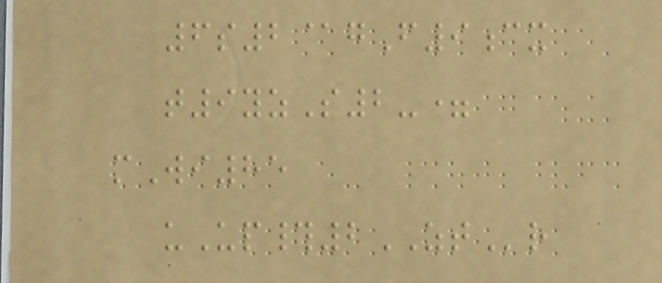6s2@gF9cx
t9yzS2-=
mWi85
uUp#2ZTr
